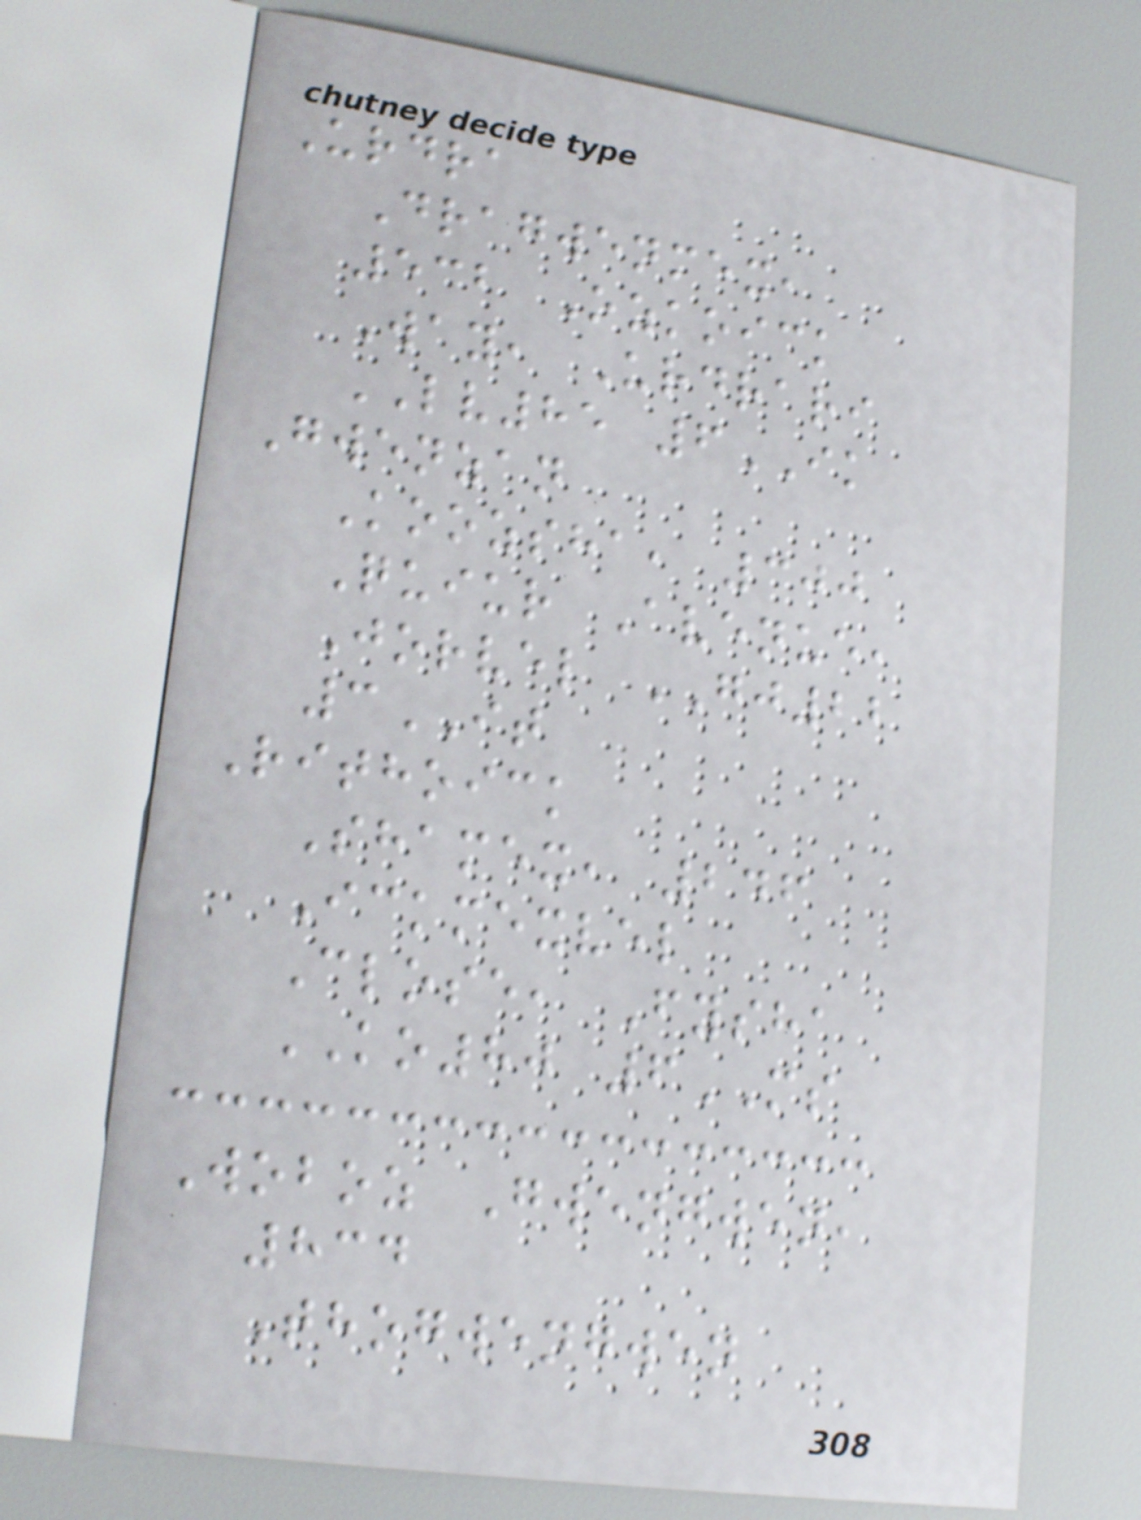Urdra
Dragwenmex,
532 Ozkoick
Way, Urdrari
LV85 6IK
Gwenzan
Koozsha, 300
Quiur Avenue,
Jorvel GJ22
3IT
Rithoick
Shamex, 246
Ickmexvel
Close, Fysha
KO80 6MS
Woboz Gwengwen,
834
Thogwengwen
